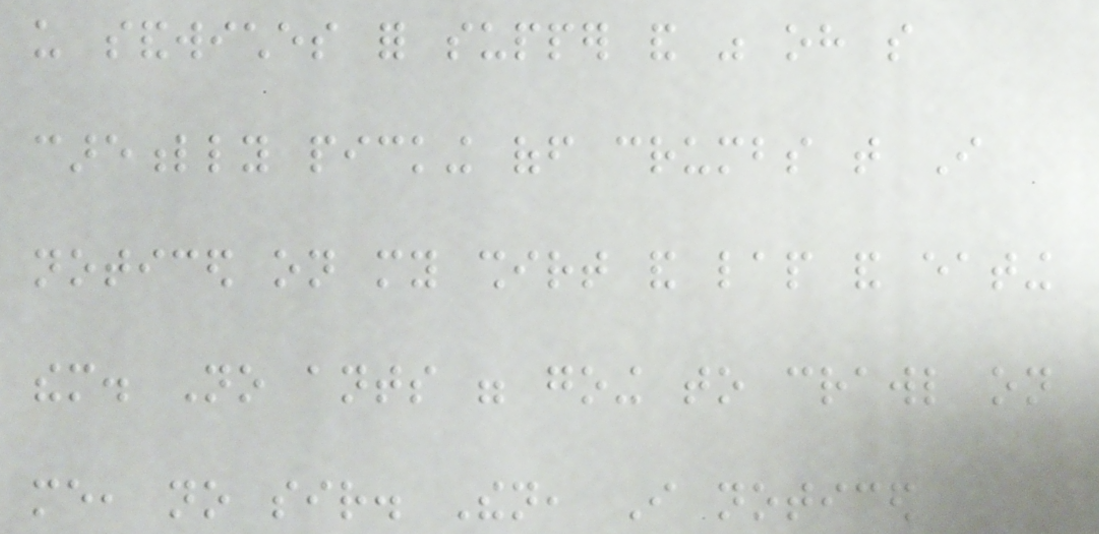us sandwiches for supper and was oh so
carefully picking off crumbs that I
noticed on my shirt and lap and eating
them. No ants were going to crawl on
me, no sir. Then, I noticed
